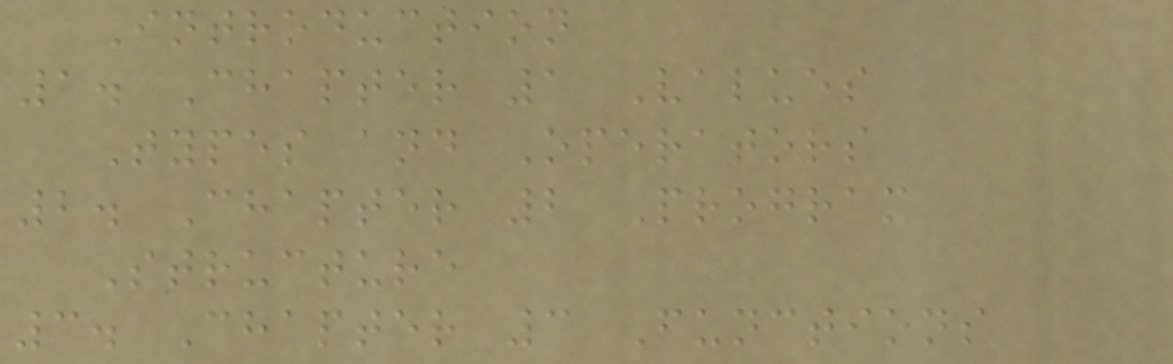Introduction
1. Chapter 1 Values
Types and Operators
2. Chapter 2 Program
Structure
3. Chapter 3 Functions
